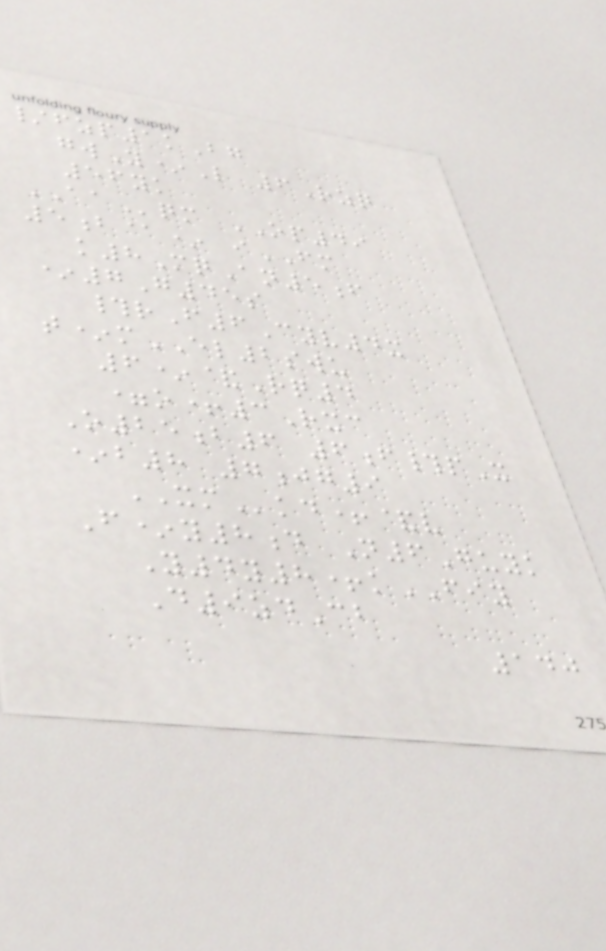/fzp1kBg
gwY*L 6Rzq
56yk
AAqm OP49
5b@* iFM
k8MqAn5f
*7G45s
#rF6Cyv4x
t*mEL2swu
6*&Rq4
=o+3Rxc
O25b6 6f#pX
*b8 7jg9
XMkd+&v
F*y8d N6Guyk
Y4y8+kFIY
D9zdCb
140
